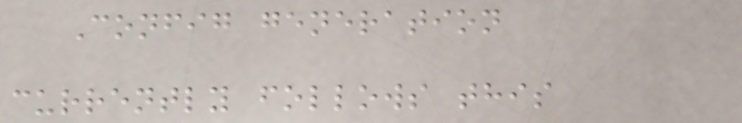Config generation
currently follows this
